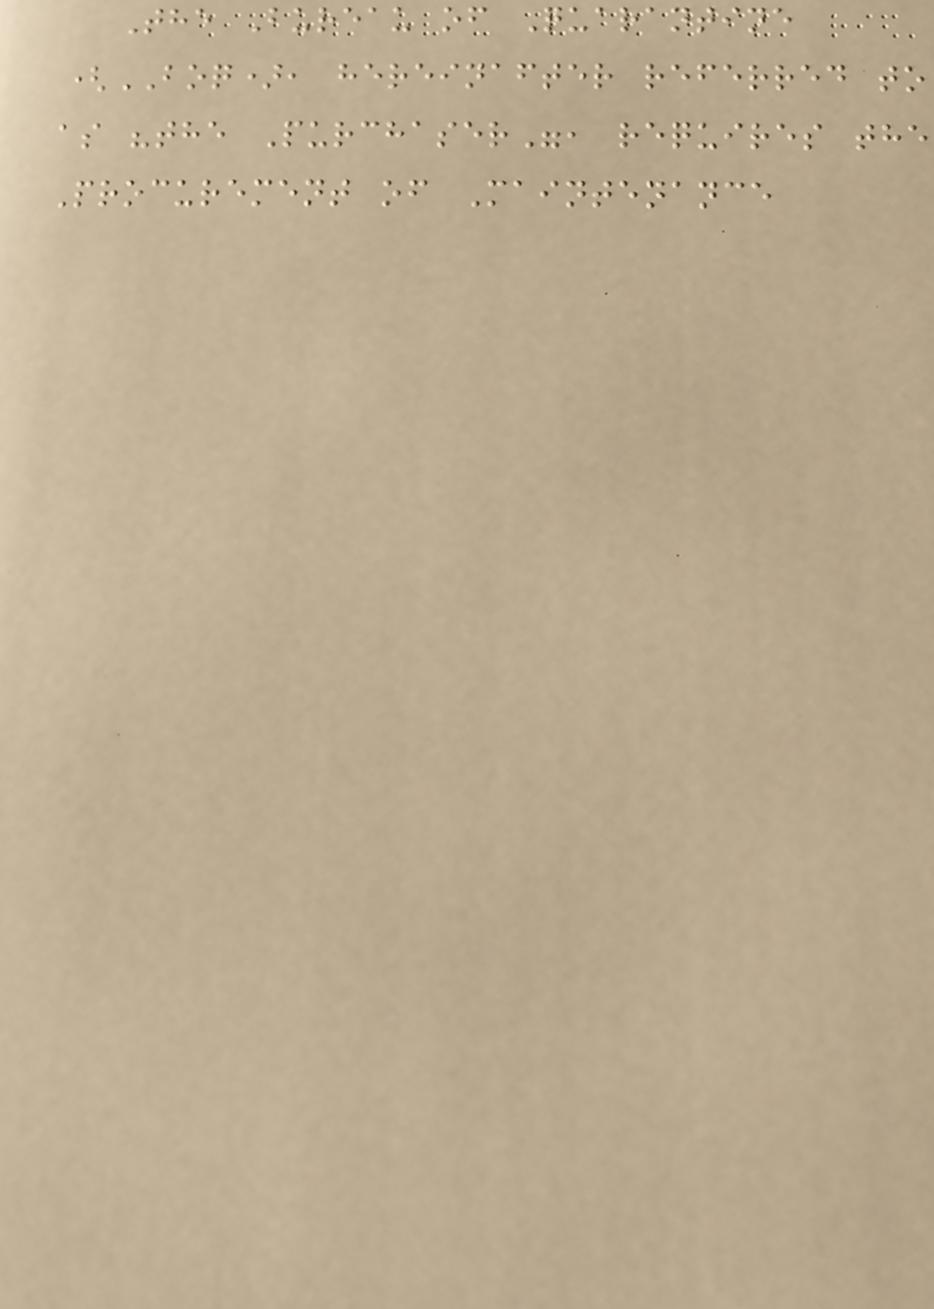The Bureau of Quarantine
(BOQ), hereinafter referred to
as "the Purchaser", requires the
Procurement of Maintenance
